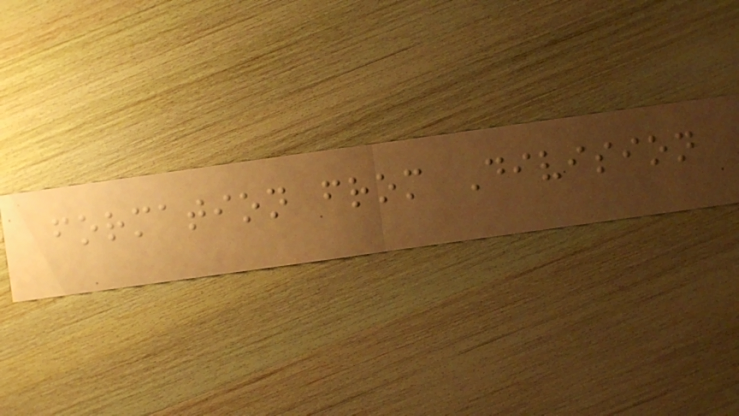formation from Division
